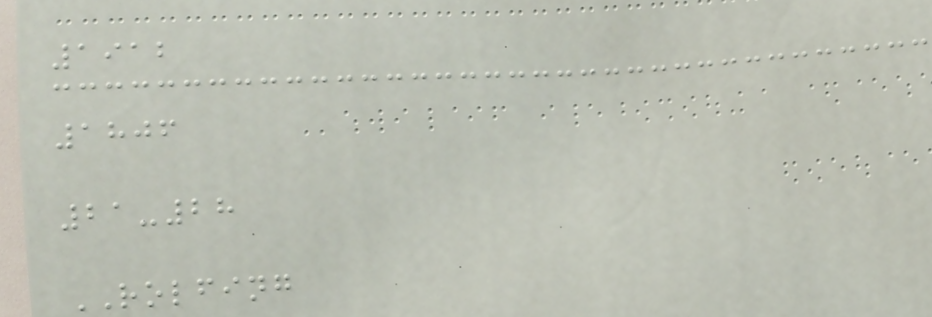1912
1806
21-28
ROLFING
